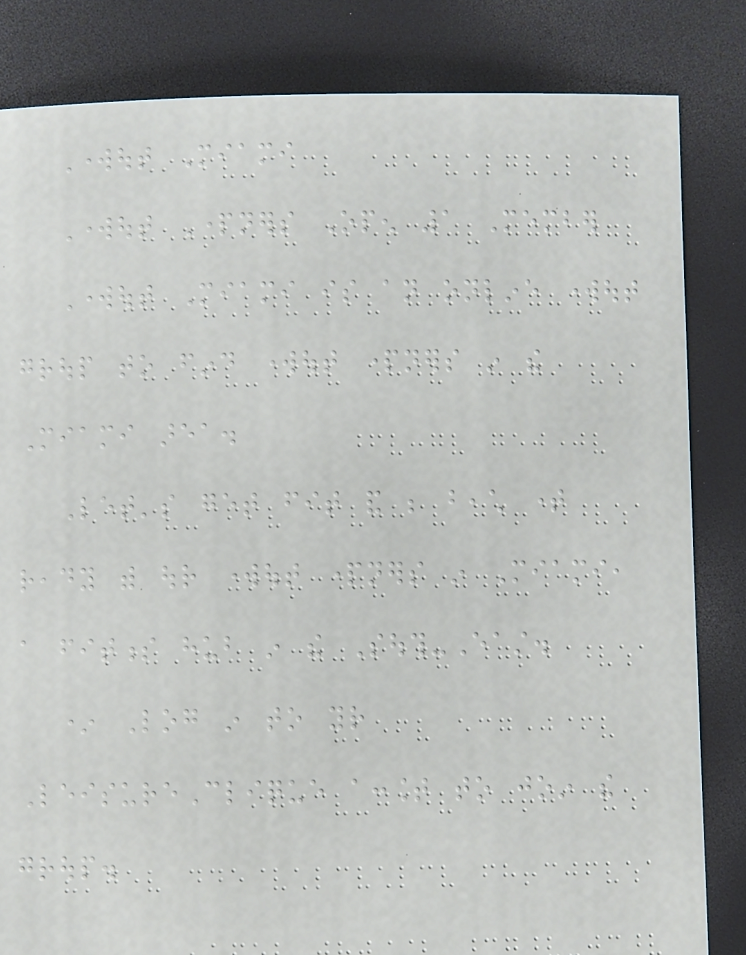Workout Miami
Workout Partners Open 1 Member
Workout Miami is an online workout
group to find workout partners in the
Miami area.
Let's get fit and be beach time
ready with our workout partners in Miami,
a fitness hub in the South-East.
* Log in to your
LeisureClique account to join the
group.
